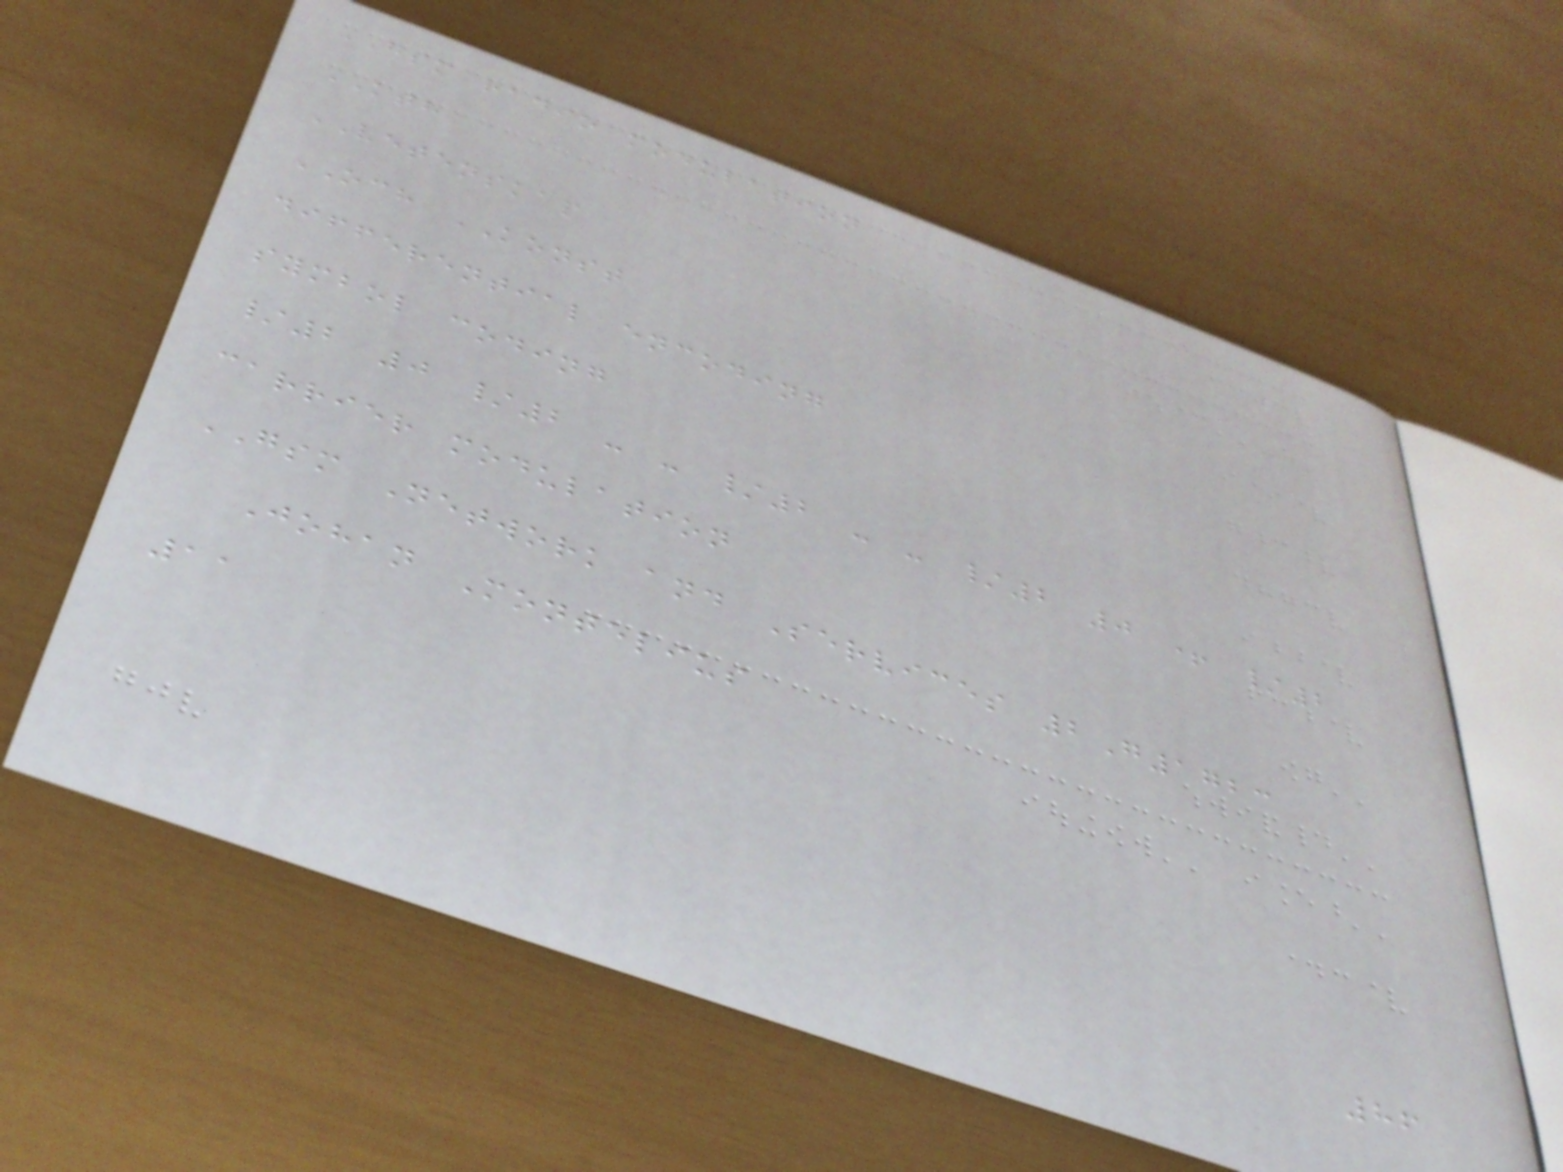GSM radio modulation
KTH
VETENSKAP
OCH KONST
differential encoding
symbol coding
/2 0 /2 - - /2 - - /2 0 + /2
carrier modulation
GSM Network and Services 2G1723
Johan Montelius
11
86
